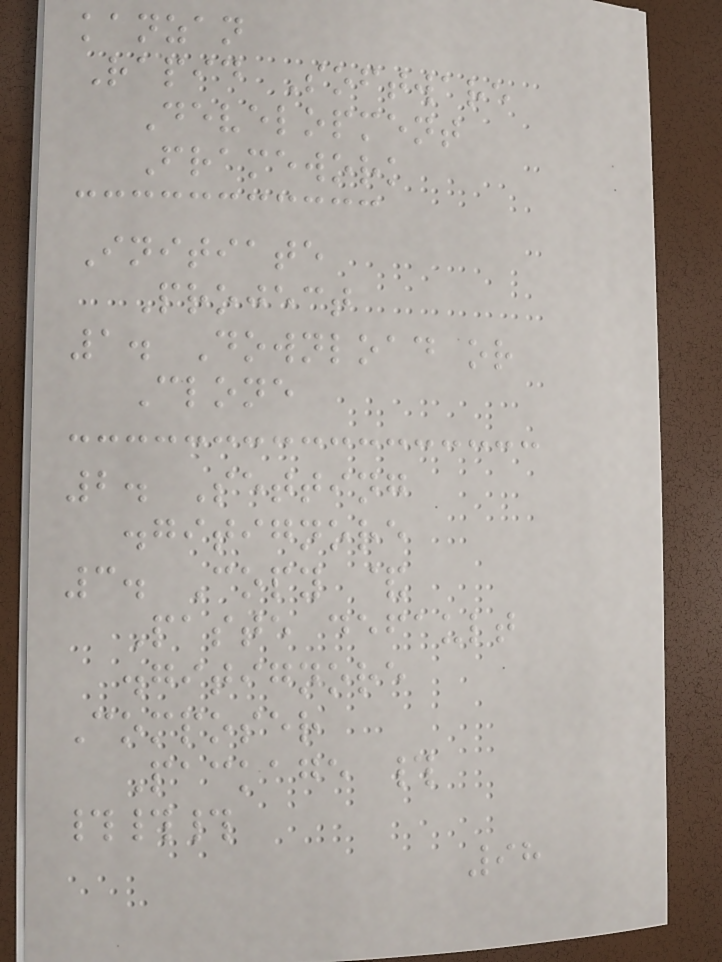kanzan
Rapid Software
Development
Framework
Initiate
Project
1. Download or
Clone
2. Setting
.gitignore
3. Copy &
Paste default
.gitignore
Composer
Package #
###
98
